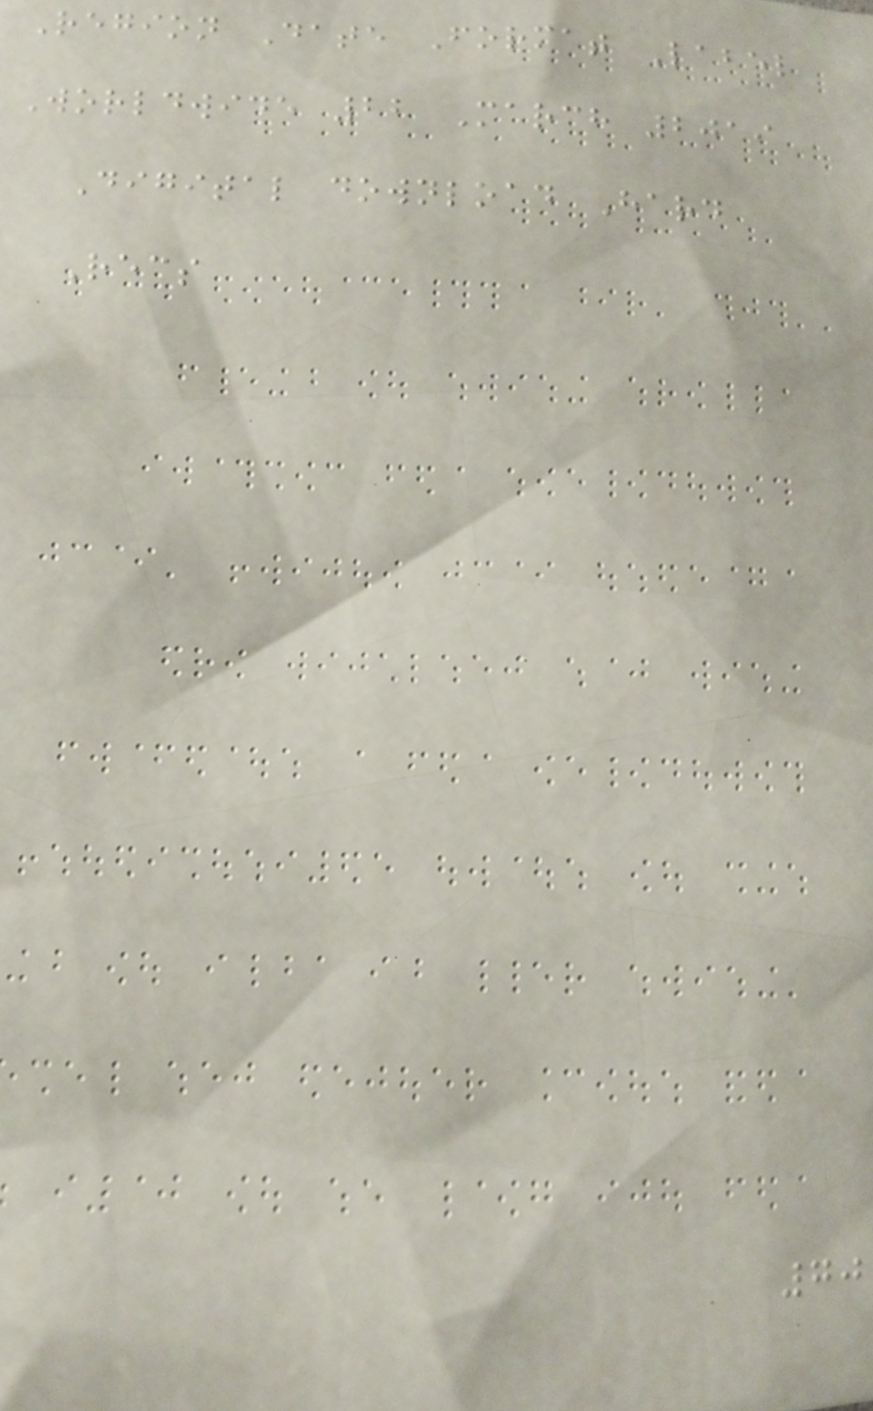Region Date Format Label
Worldwide 22 March 2019
Digital download Hard
Recs
70
